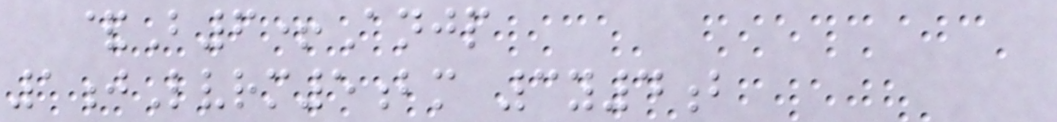&B6+Anjp
1jLvrm5bm 3y4b
